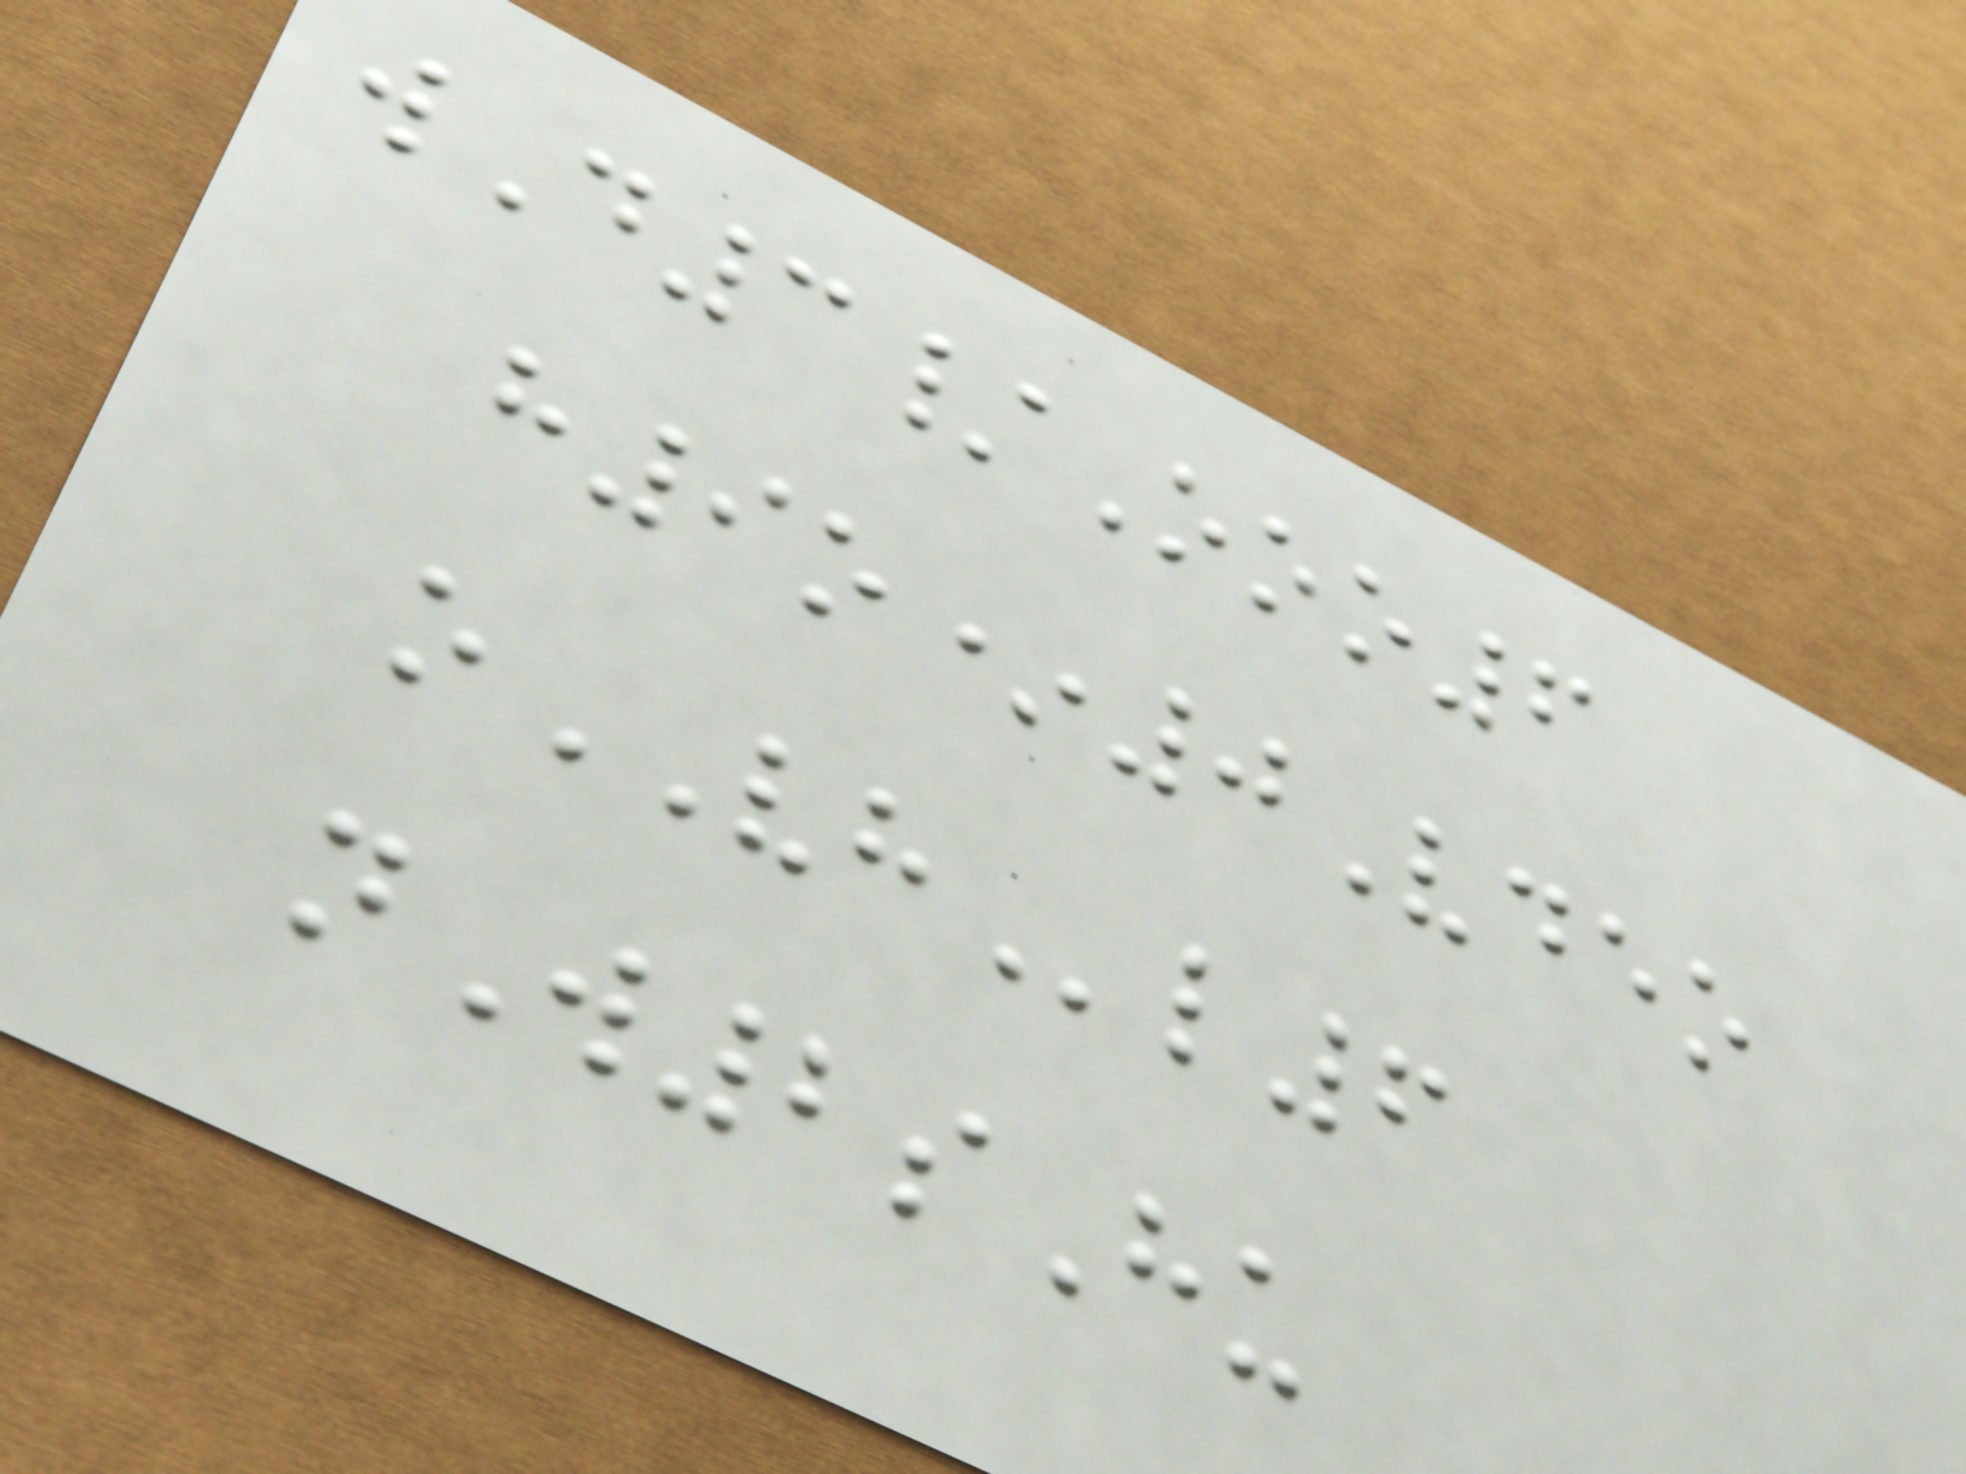wD3/Ooo6
h9o*0Vdeo
oVHl6
nW2sHu
